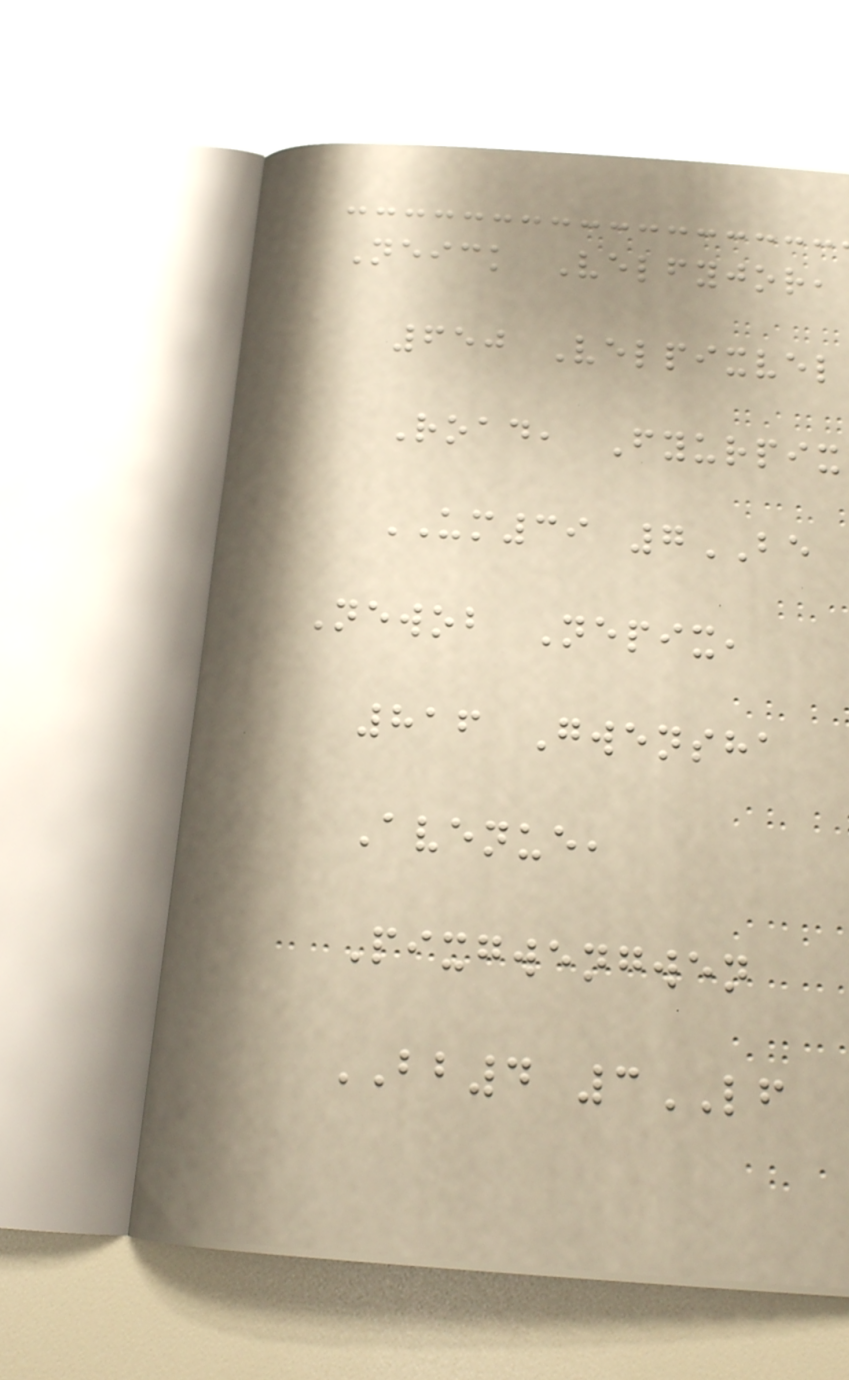Neick Velfyjor,
650 Velpixvel
Road, Fyurpix
UM39 7BE
Newob Nepix,
816 Gwensha
Avenue,
Pixgwengwen
BB4 3LF
